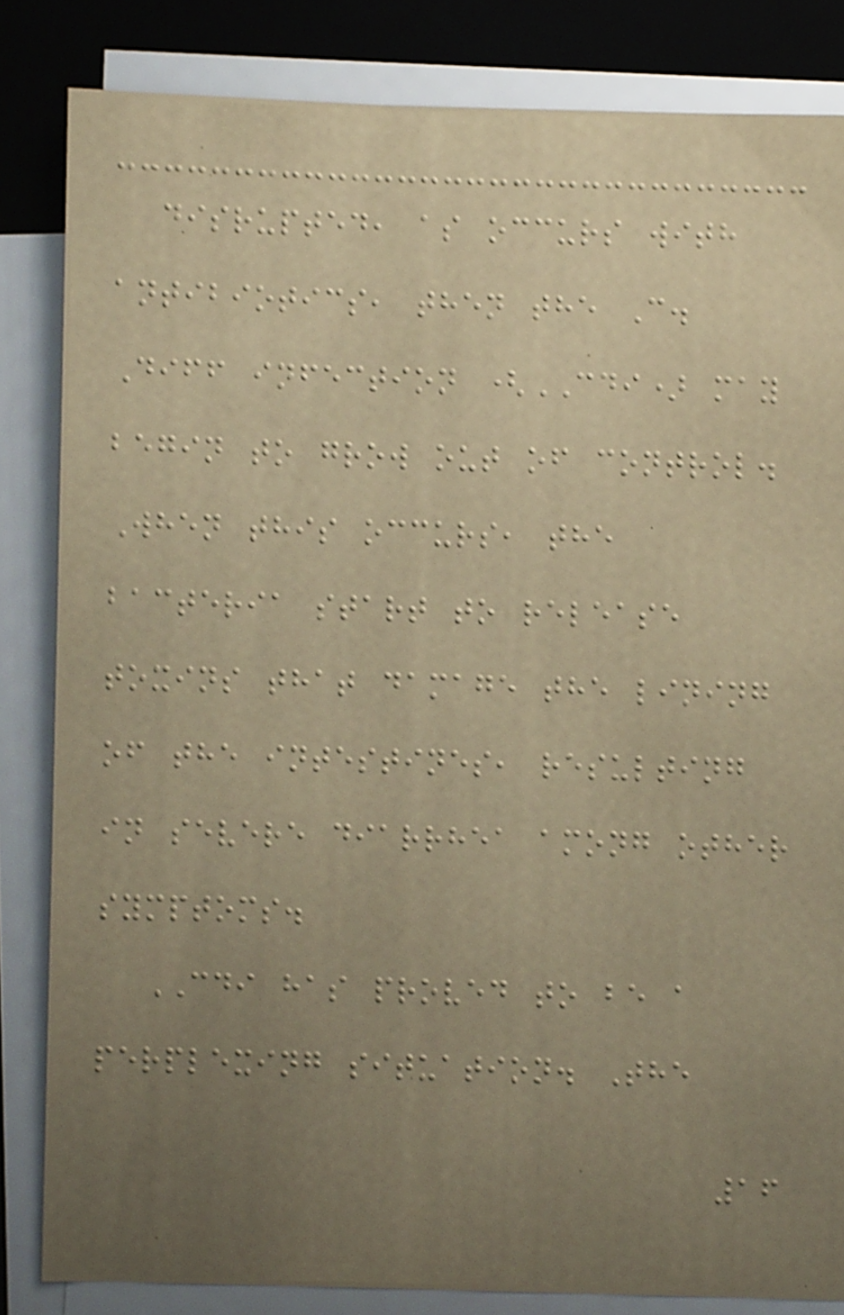disrupted, as occurs with
antibiotics, then the C.
Diff infection (CDI) may
begin to grow out of control.
When this occurs, the
bacteria start to release
toxins that damage the lining
of the intestines, resulting
in severe diarrhea among other
symptoms.
CDI has proved to be a
perplexing situation. The
16
